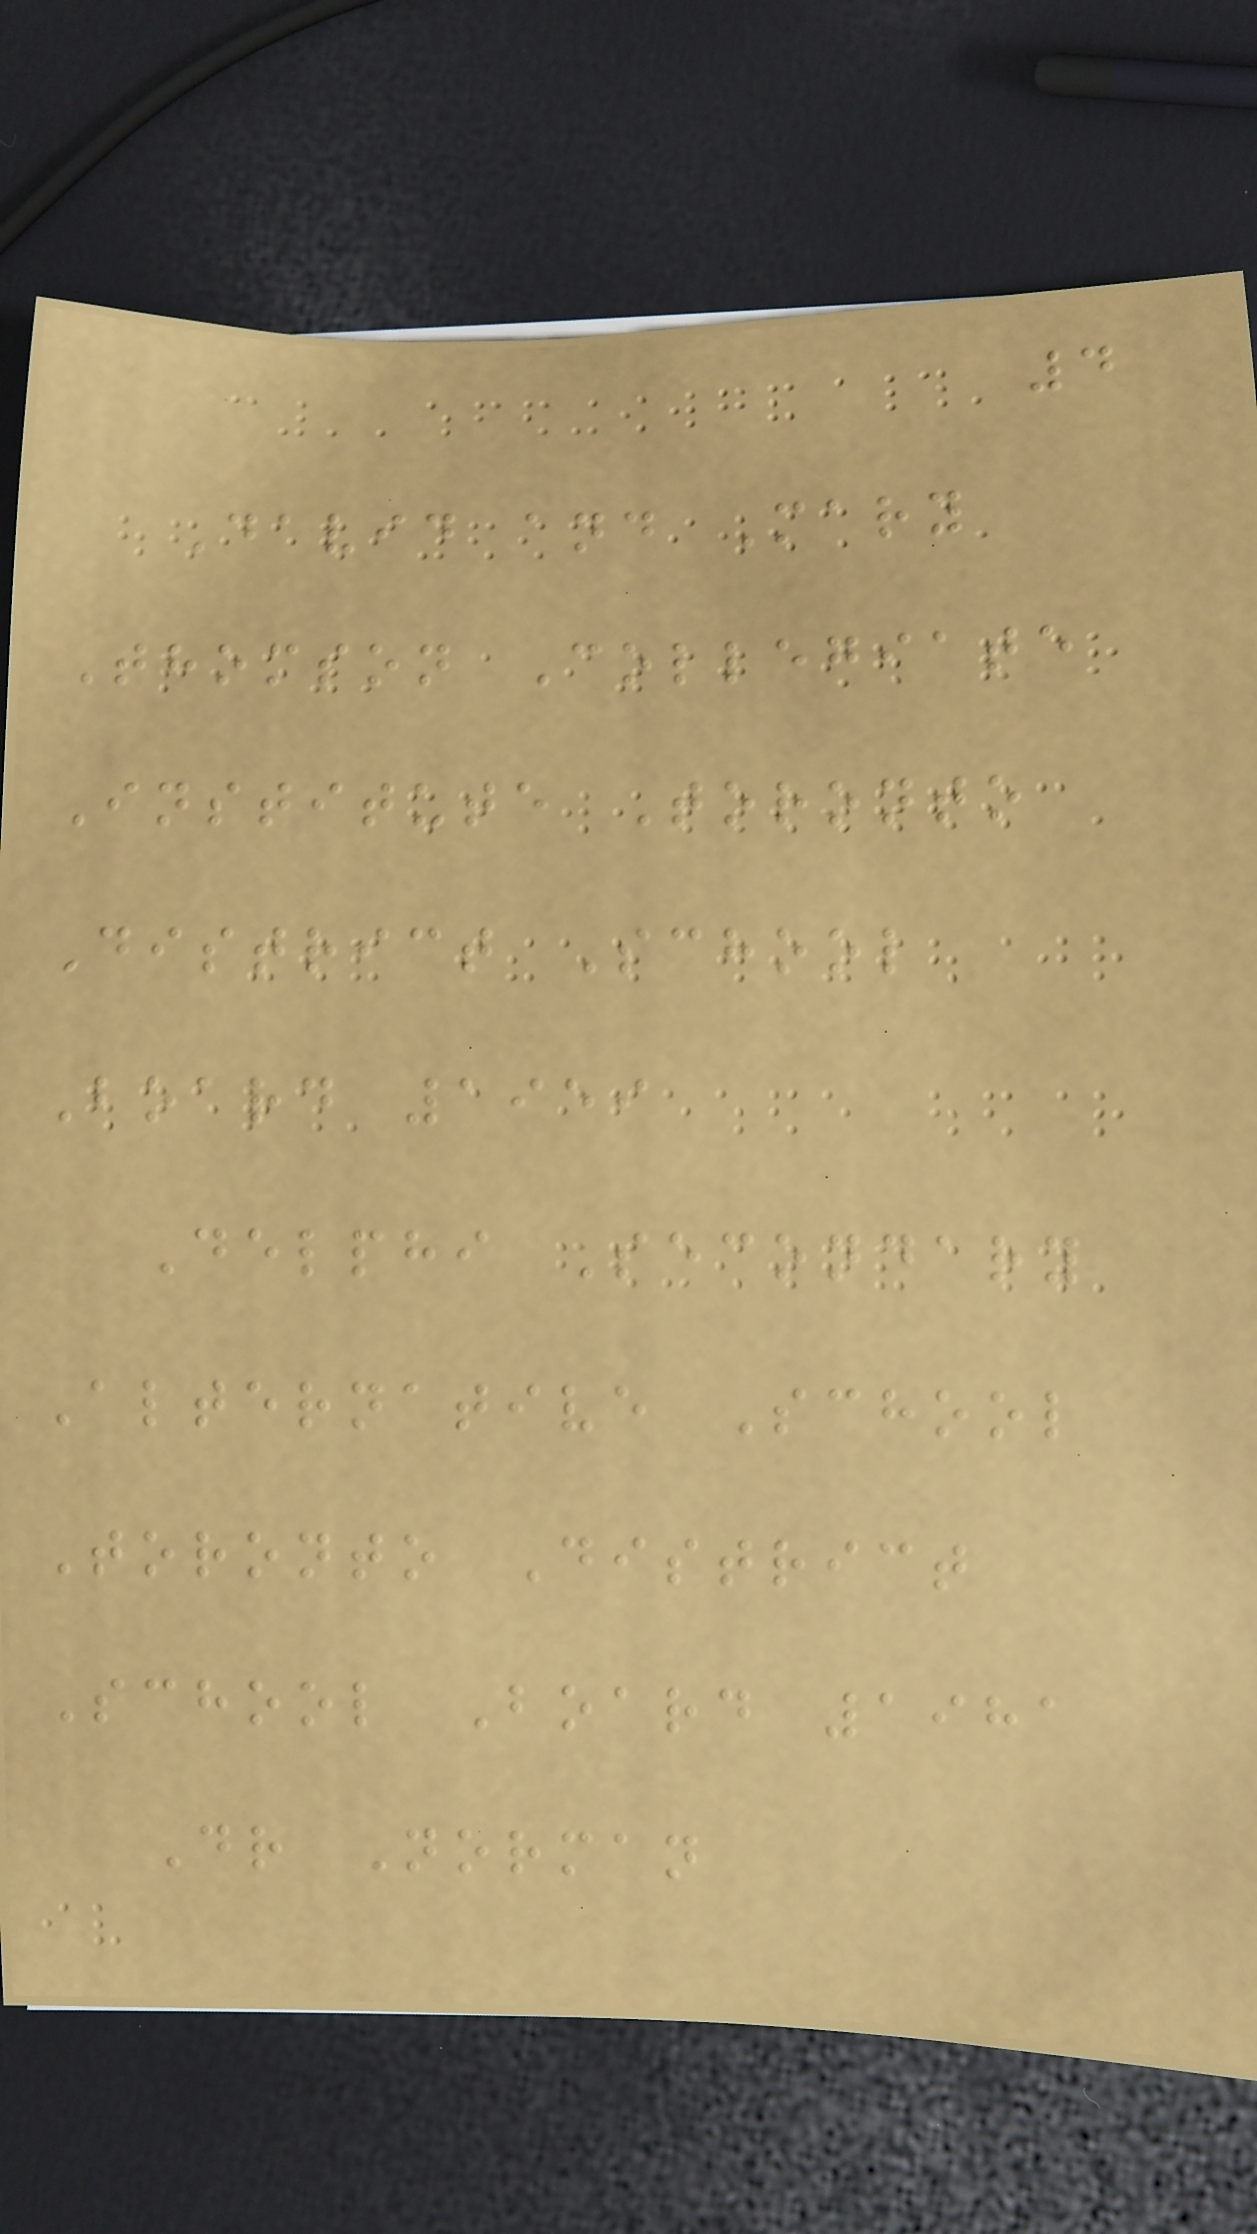4
David and Mary
Thomson Collegiate
Institute Toronto
District School
Board 1959
Delphi Secondary
Alternative School
Toronto District
School Board 1981
Dr Norman
